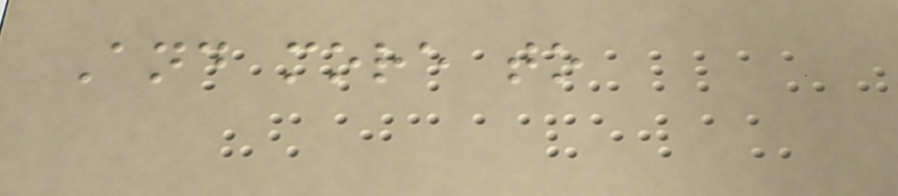And more to
